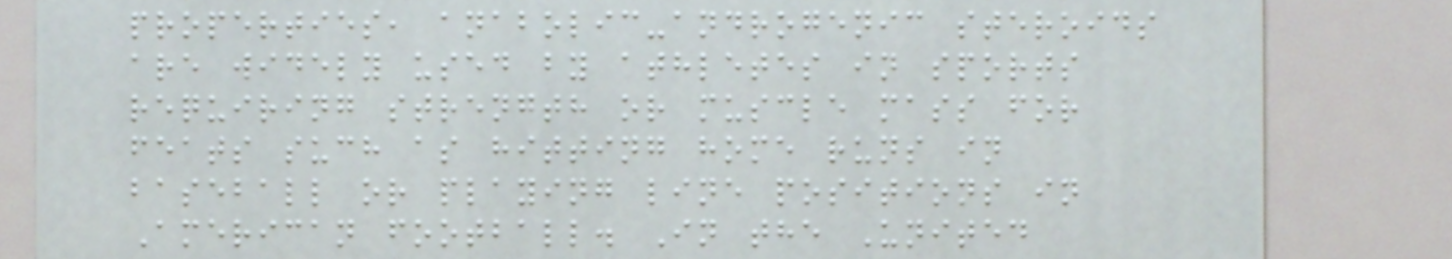properties, anabolic-androgenic steroids
are widely used by athletes in sports
requiring strength or muscle mass for
feats such as hitting home runs in
baseball or playing line positions in
American football. In the United
